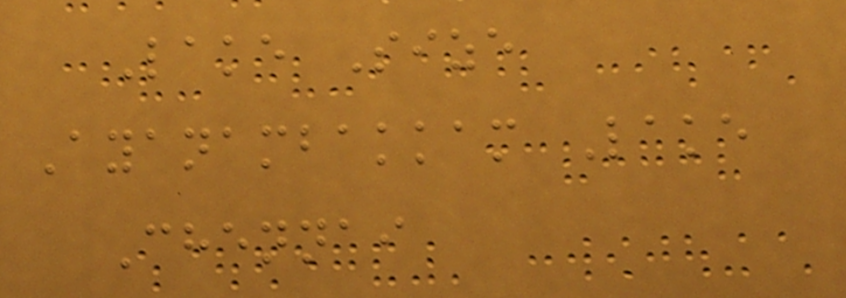Lake Size
Ayanambakkam Lake
Chennai
